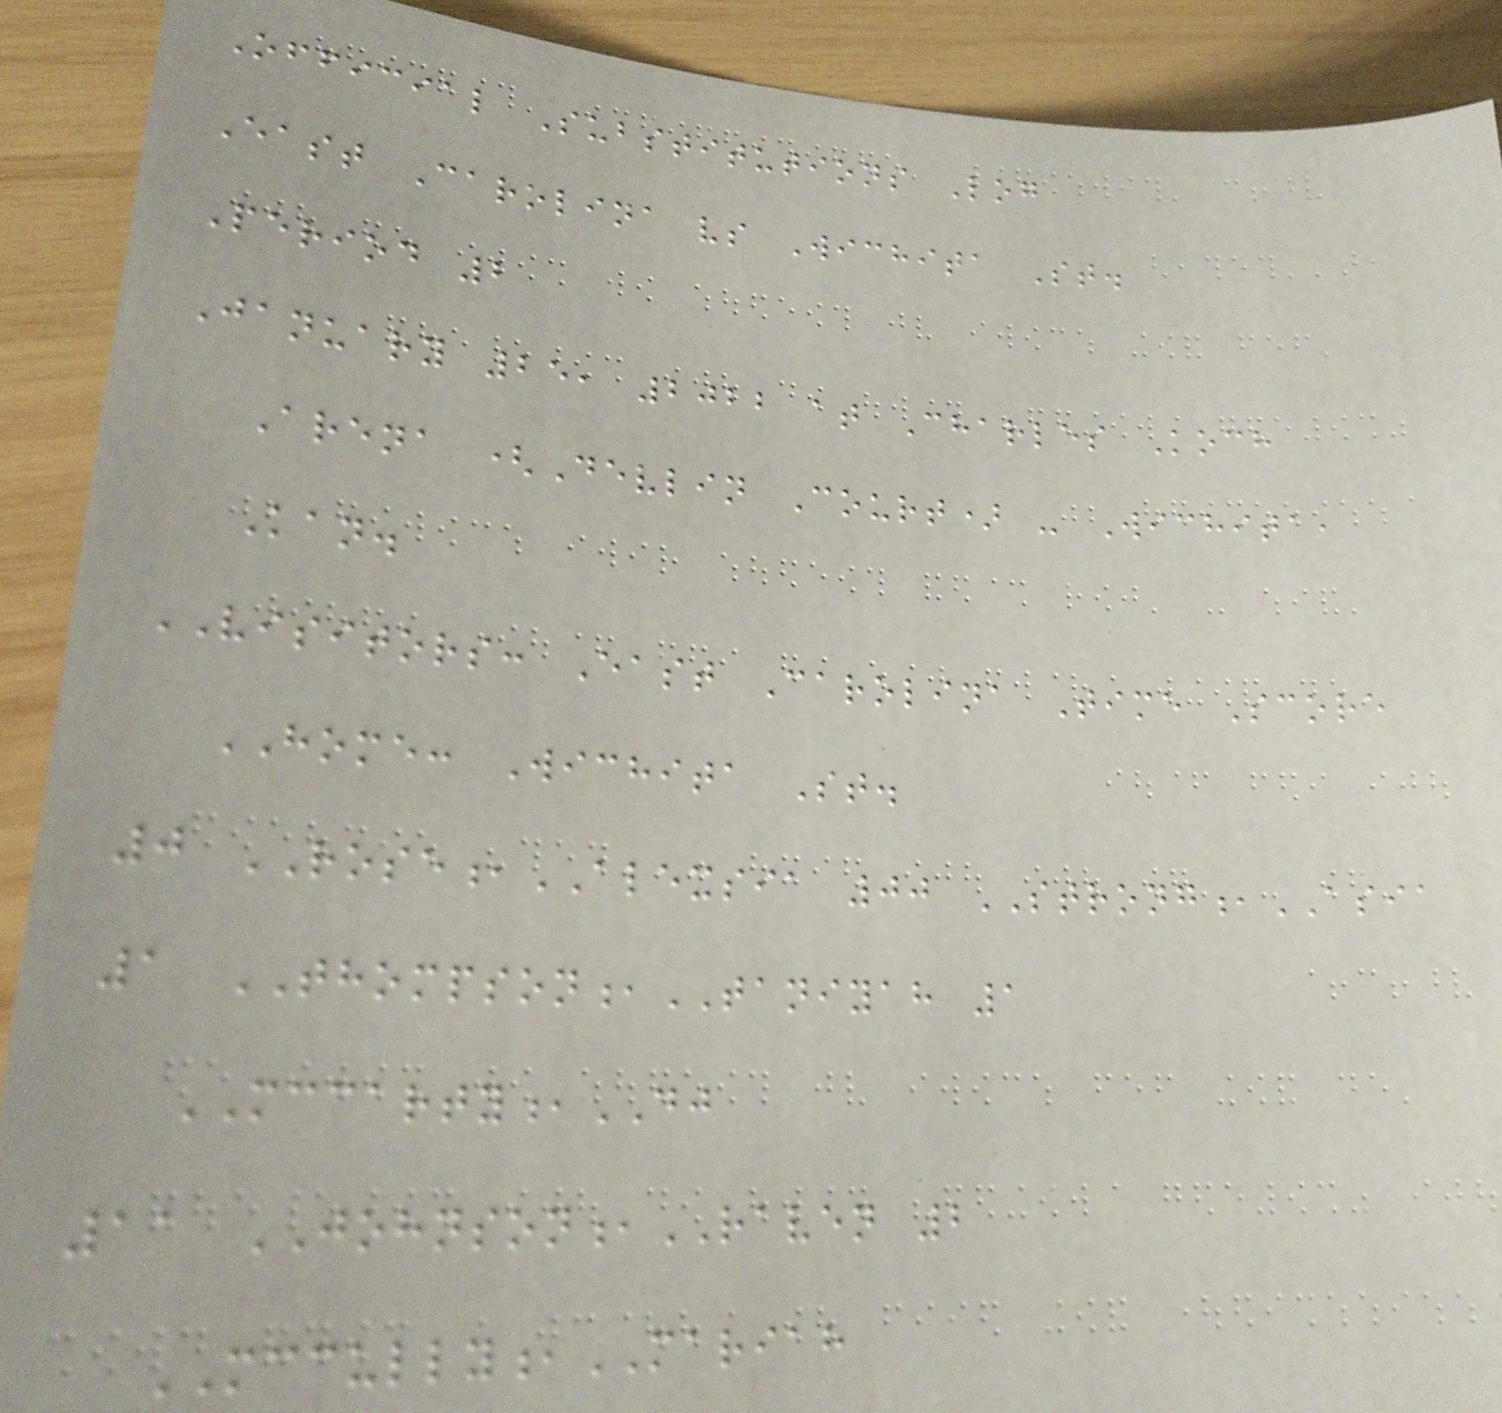Official Substitutions Log
East Carolina vs Wichita St.
Period 2
January 25, 2022 at Charles Koch
Arena (Devlin Court) - Wichita,
Kan.
VISITORS: East Carolina Time Score
HOME: Wichita St.
0 ROSE,ALEXSIA 00 STRONG,ASIA
1 THOMPSON,TANIYAH 1
MCCARTY,DJ
11 JOHNSON,RAVEN 2
MCCULLY,MARIAH
